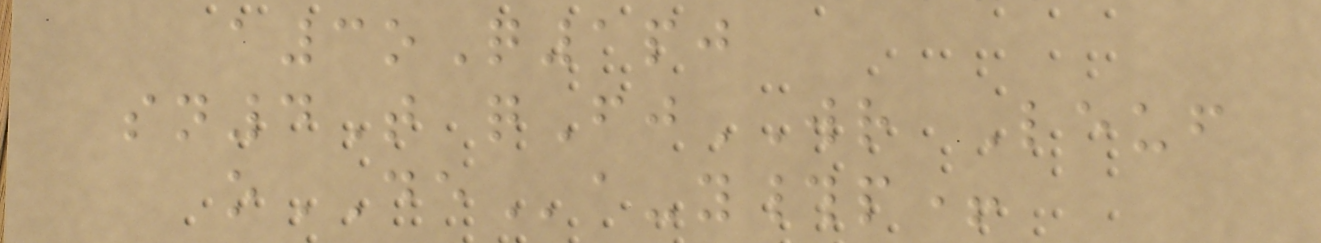a3oQ1pj
sn4T qFjWR Leuf
oDEa-y#p+
